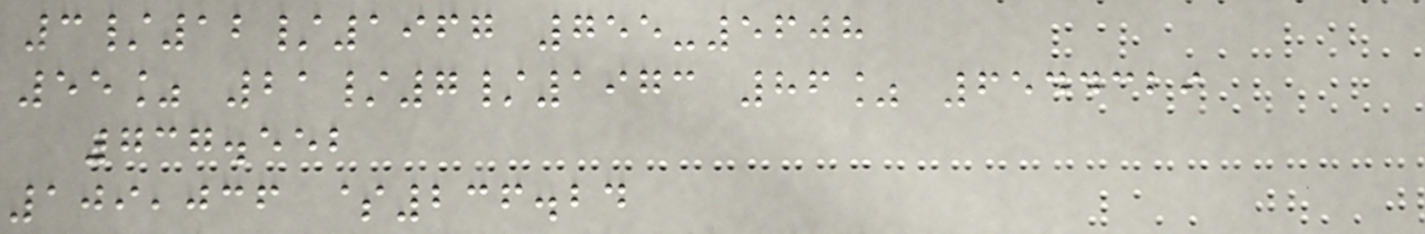3/12/1967 755-5608
55% 21/7/1973 86% 6544329
737.552
109,036 $236.24
